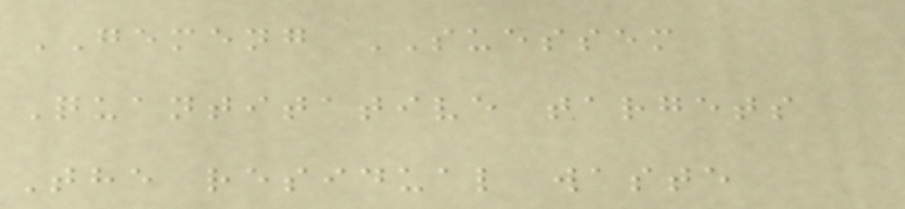GEMENG SUESSEM
Quantitative targets
The residual waste
